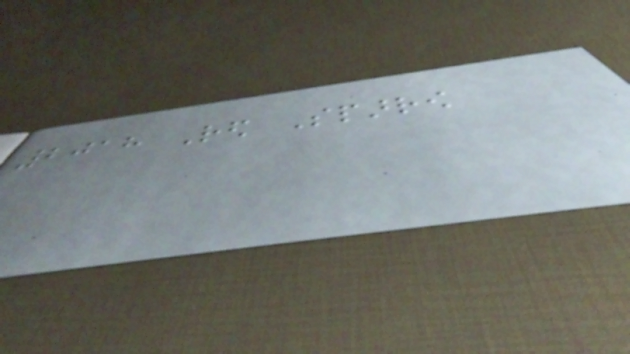2018 Red Sparrow
